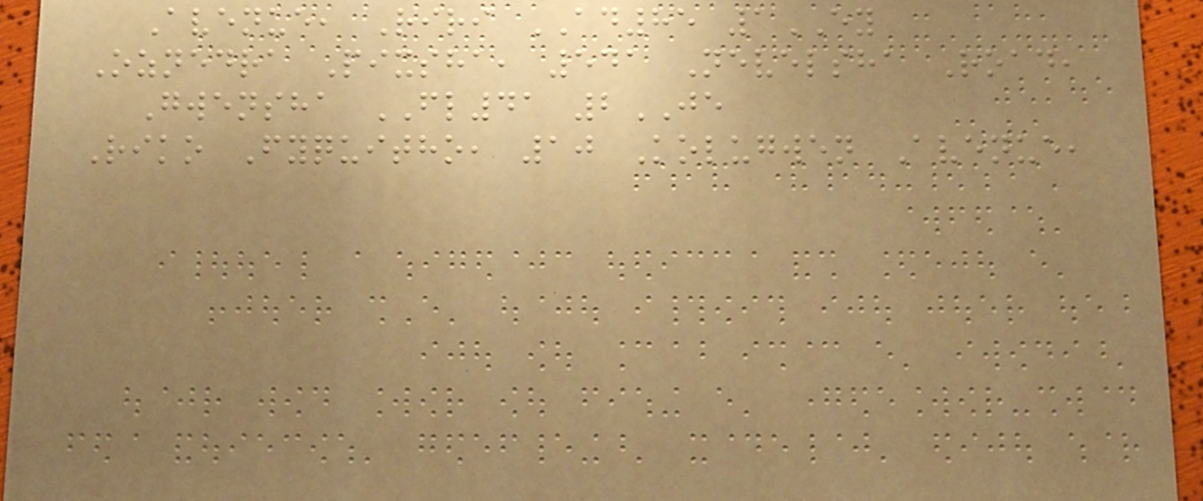Avenue, Riri AD85 1EY
Oznedra Pixsha, 541 Nevelsha Road,
Gwensha FL41 2JE
Riko Fyquitho, 10 Kolugwen Avenue,
